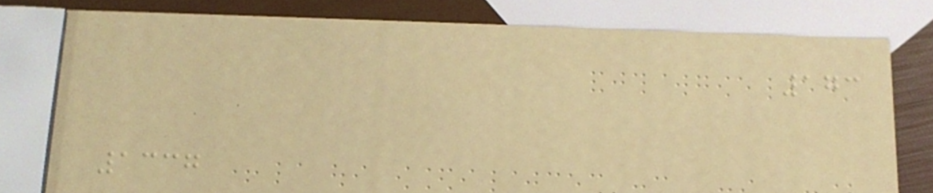173
1337
